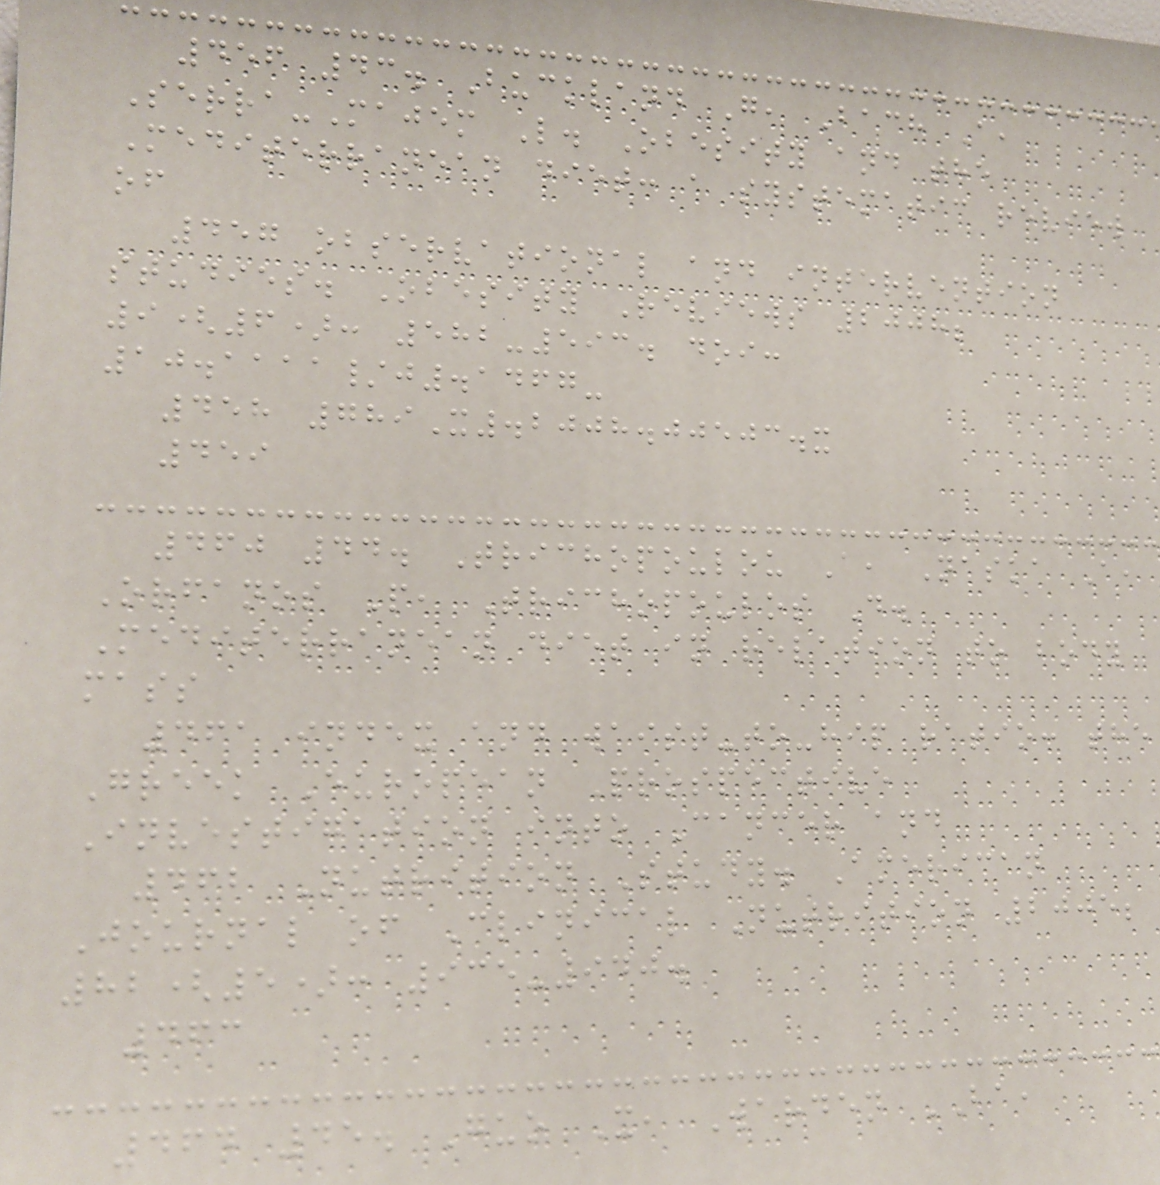456 43. Buckland G, Bach A,
Serra-Majem L. Obesity and the
Mediterranean diet: a systematic review
of
457 observational and intervention
studies. Obesity Reviews 2008;
9(6): 582-593. doi:
10.1111/j.1467-
458 789X.2008.00503.x
459
460 44. Trichopoulou A, Naska A,
Orfanos P, Trichopoulos D.
Mediterranean diet in relation to body
mass
461 index and waist-to-hip ratio: the
Greek European Prospective
Investigation into Cancer and
462 Nutrition Study. American
Journal of Clinical Nutrition 2005;
82(5): 935-940.
463
464 45. Guo X, Warden BA,
